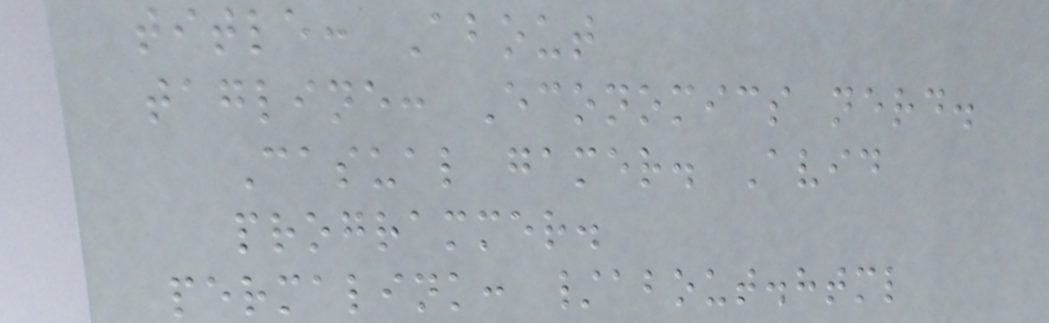title: About
tagline: Economics nerd.
Casual gamer. Avid
programmer.
permalink: /about.html
